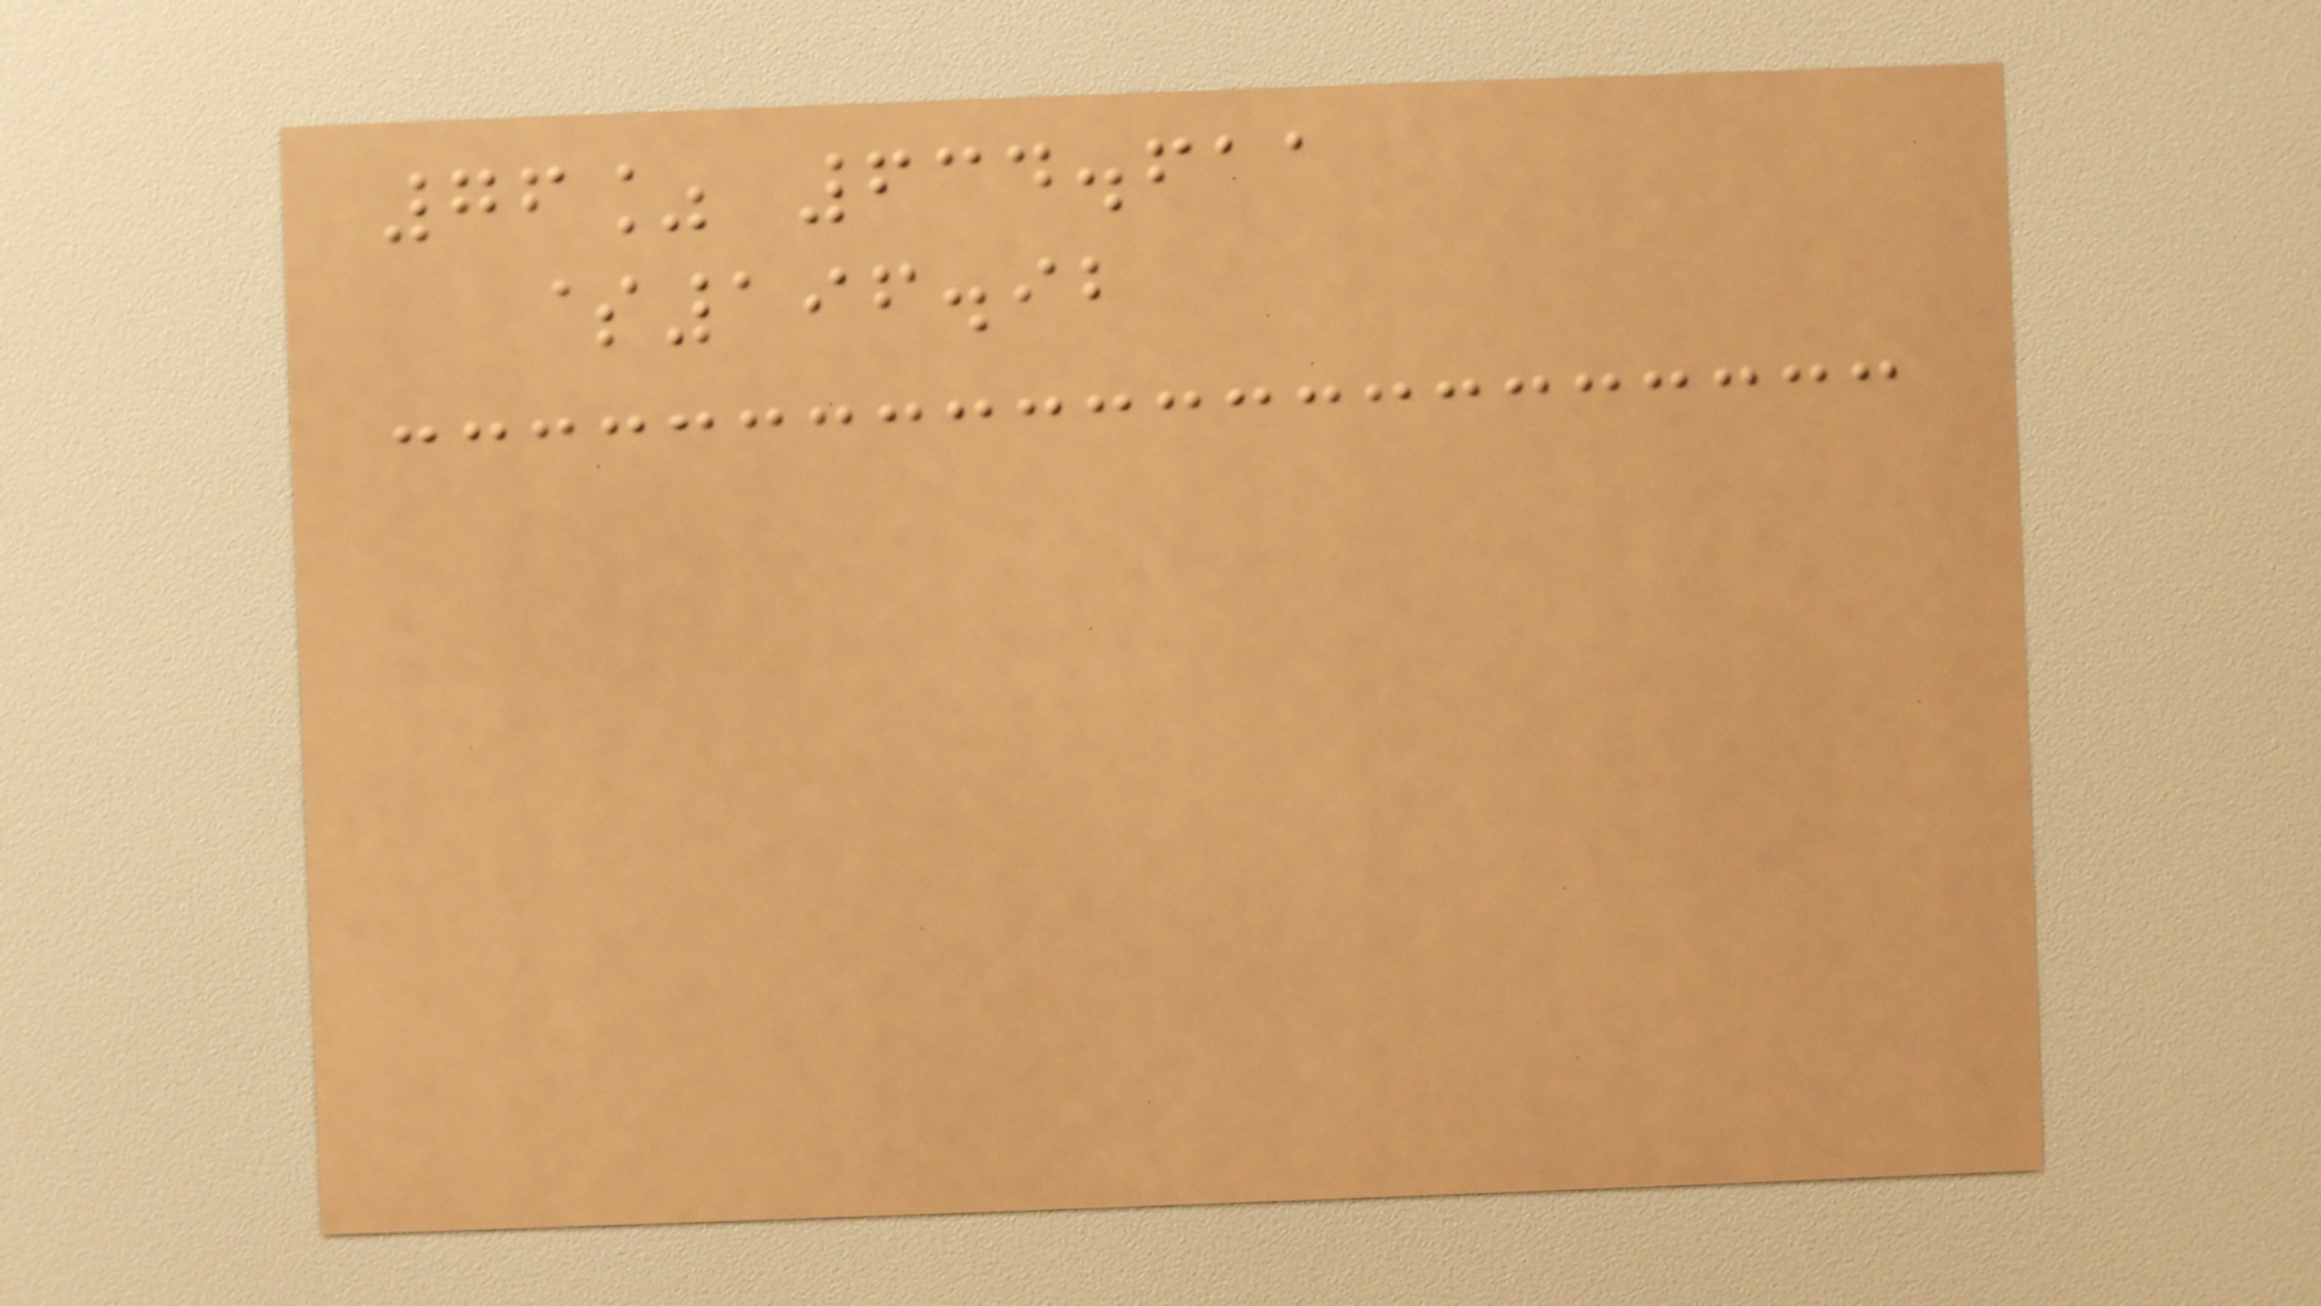76% 634.611
$196.92
